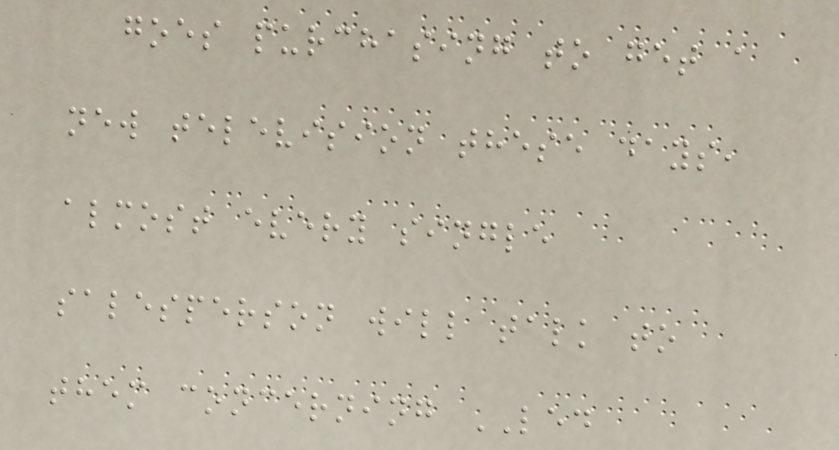goes purchasing to get a
new television these days,
almost every single
salesperson will talk to
them concerning LED
